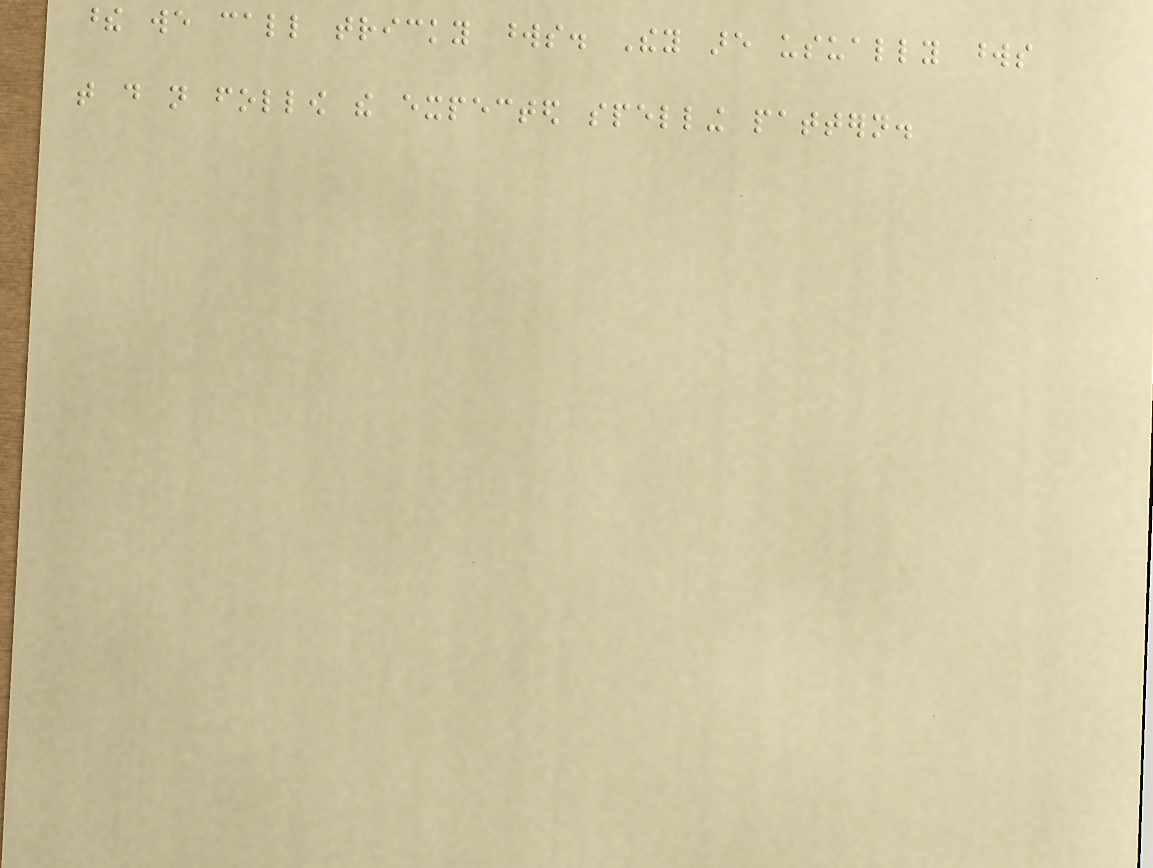these we call tricky words. They are usually words
that do not follow the expected spelling pattern.
